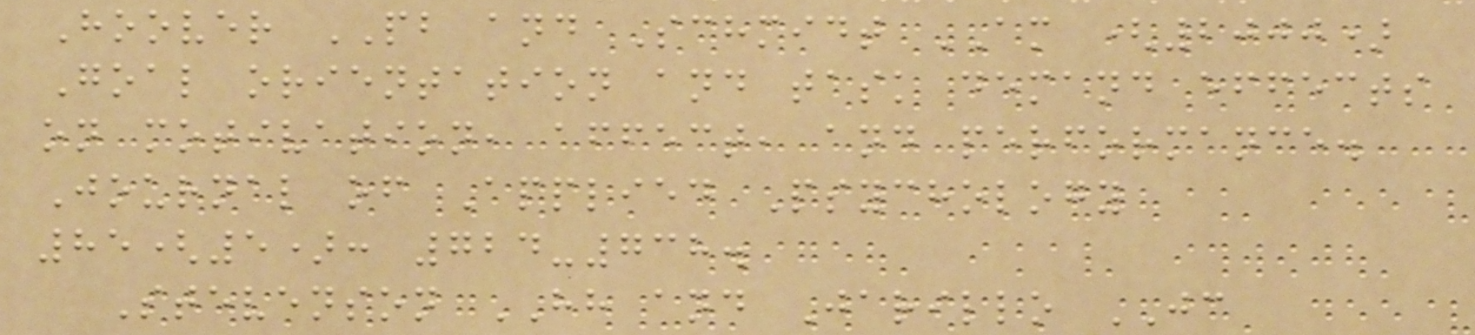Hoover PB and Schmidt AM (2000)
Goal orientation and task demand effects
on motivation, affect, and performance.
Journal of Applied Psychology
85(5): 724-738.
Stevenson HH and Jarillo JC
